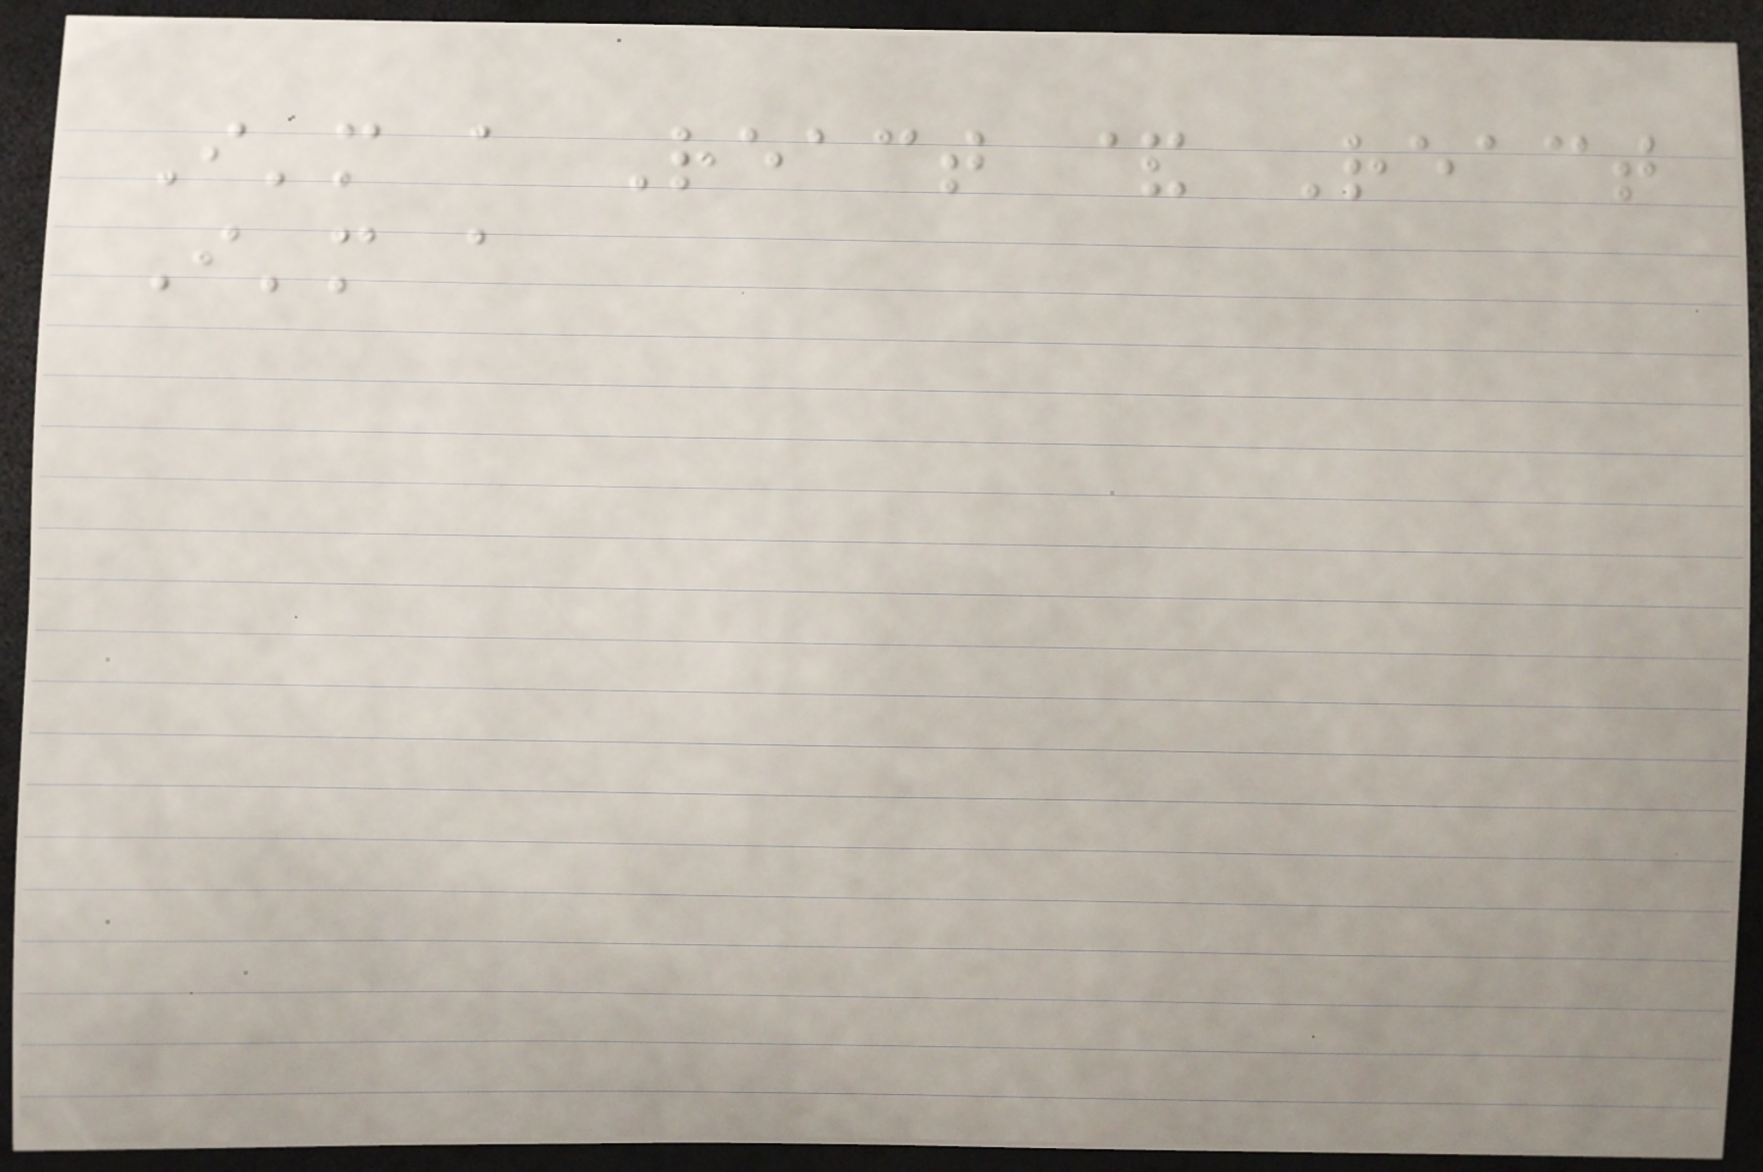I'm a React & React
I'm a
